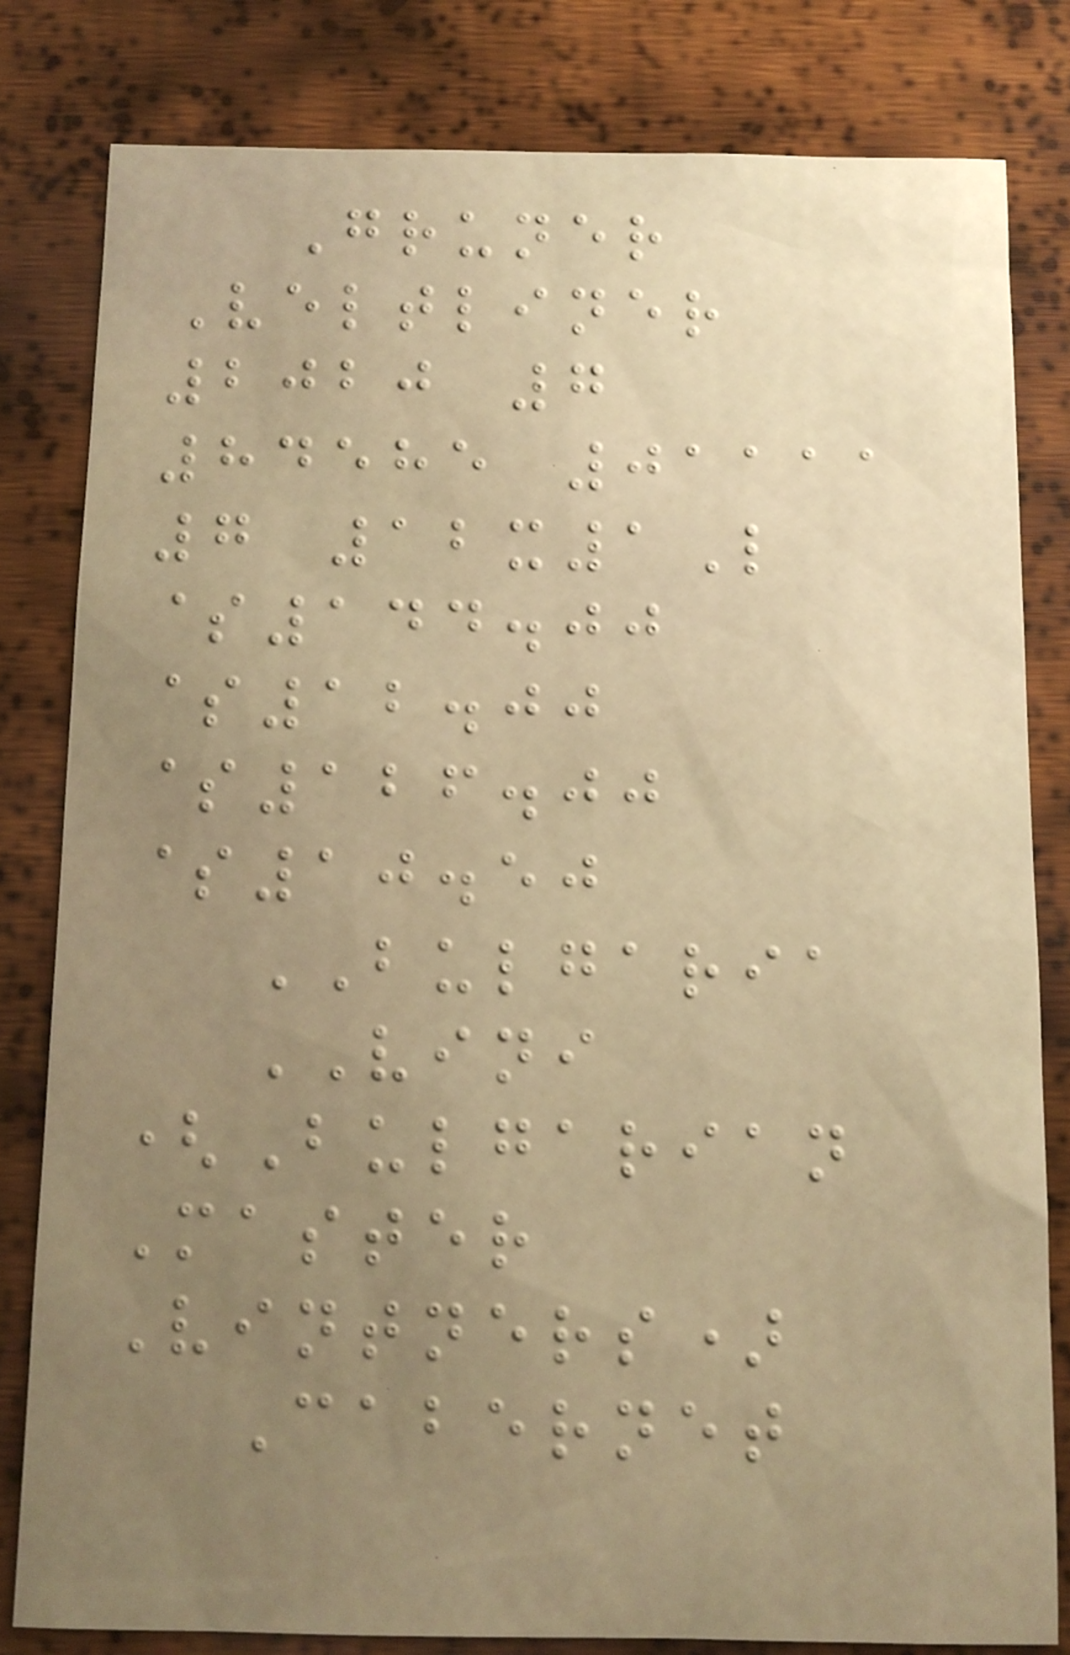Gruner
Veltliner
2020 7
84585 01111
7 12x1L
$144.00
$12.00
$126.00
$10.50
BULGARIA
VINI
(Bulgarian
Master
Vintners)
Cabernet
